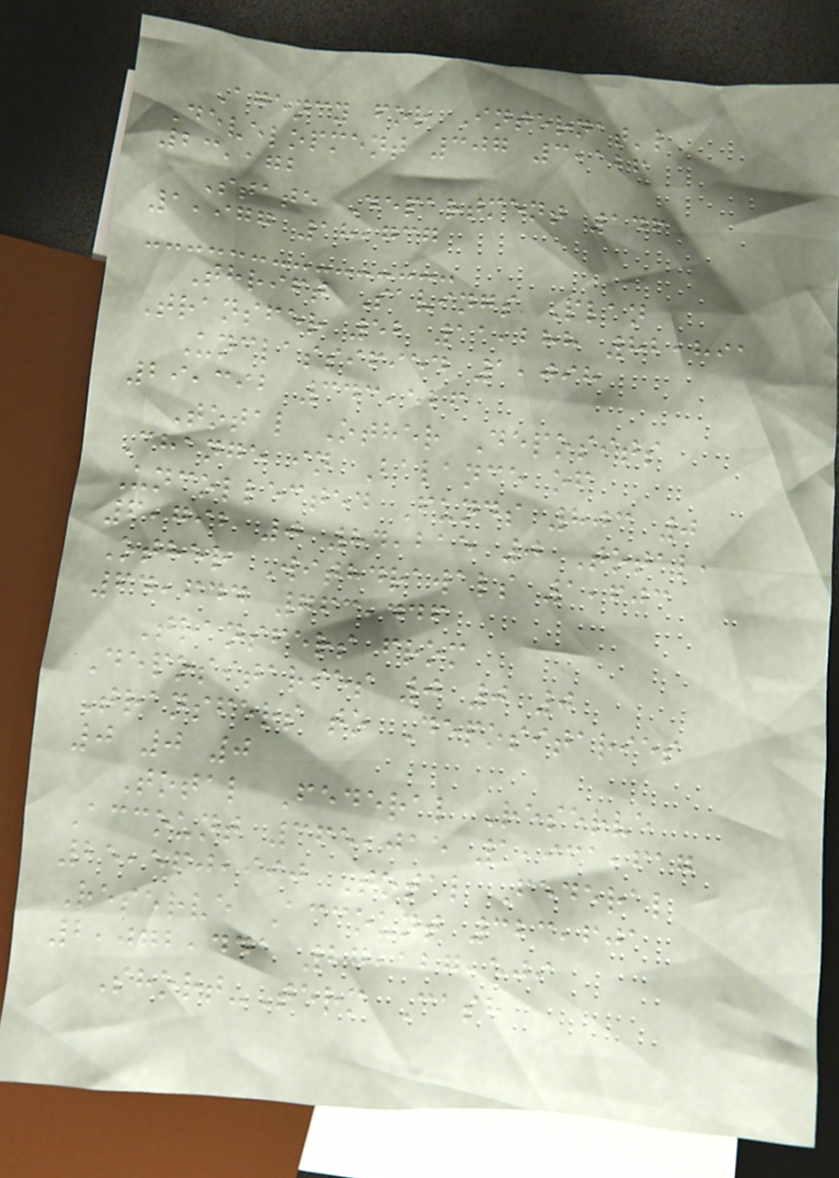Agency for Internat'l
Development 307 3,126
23,172
State Department 146
1,977 18,737
Thrift Savings Plan
Transfer 52 11,288 82,891
Unclassified 1,098
29,392 343,526
Total Other Deposits
Change in Balance of
Uncollected Funds 803 0
6,792 0 84,215 0 Total,
Other Withdrawals 1,603
64,644 763,446
Transfers from
Depositaries 0 0 0
Transfers to Depositaries
0 0 0
Total Federal Reserve
Account 365,015 1,931,617
25,560,990 Total Federal
Reserve Account 323,601
2,072,441 27,127,509
Short-Term Cash
